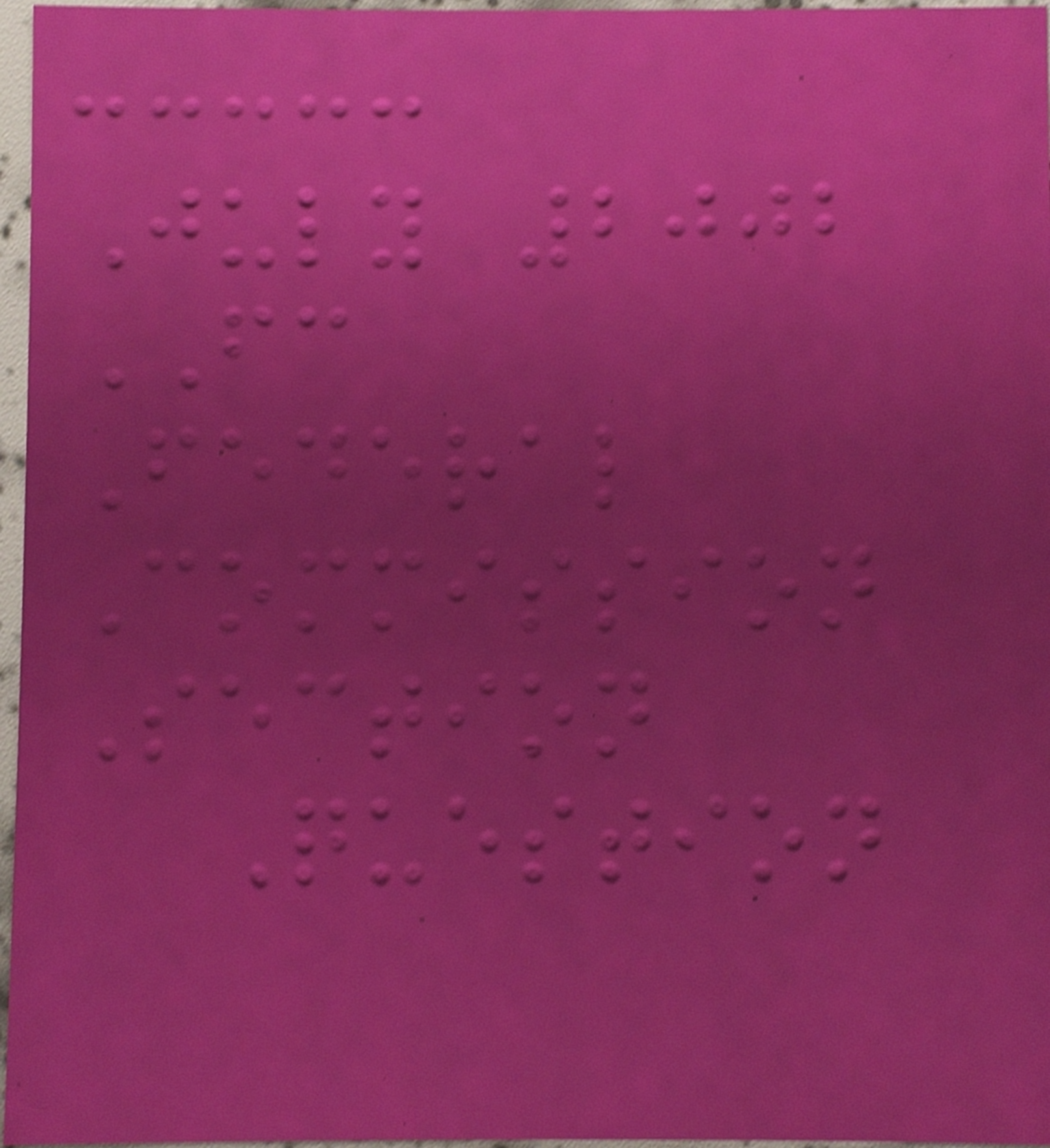July 2002
FC
Federal
Commission
Section
Question
